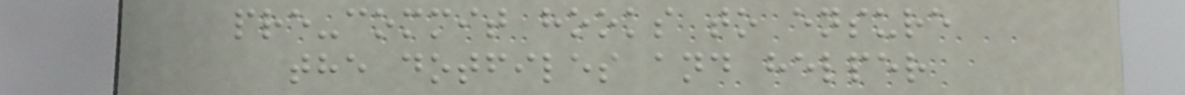pre-commit hooks to ensure
the dotfiles and helper
